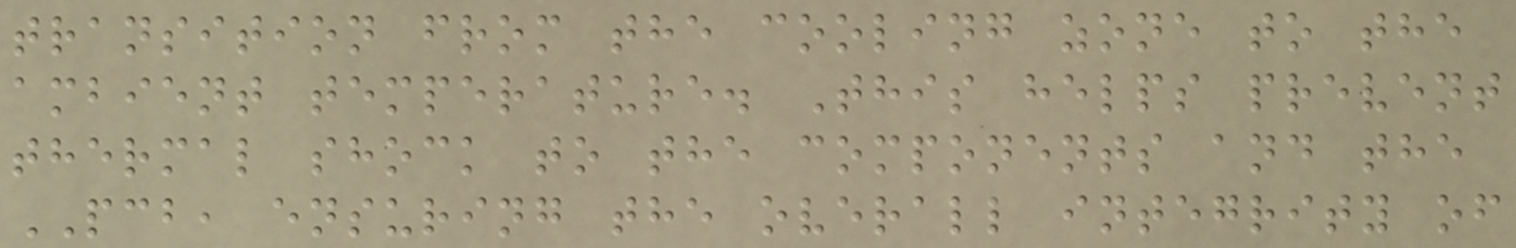transition from the cooling zone to the
ambient temperature. This helps prevent
thermal shock to the components and the
PCB, ensuring the overall integrity of
